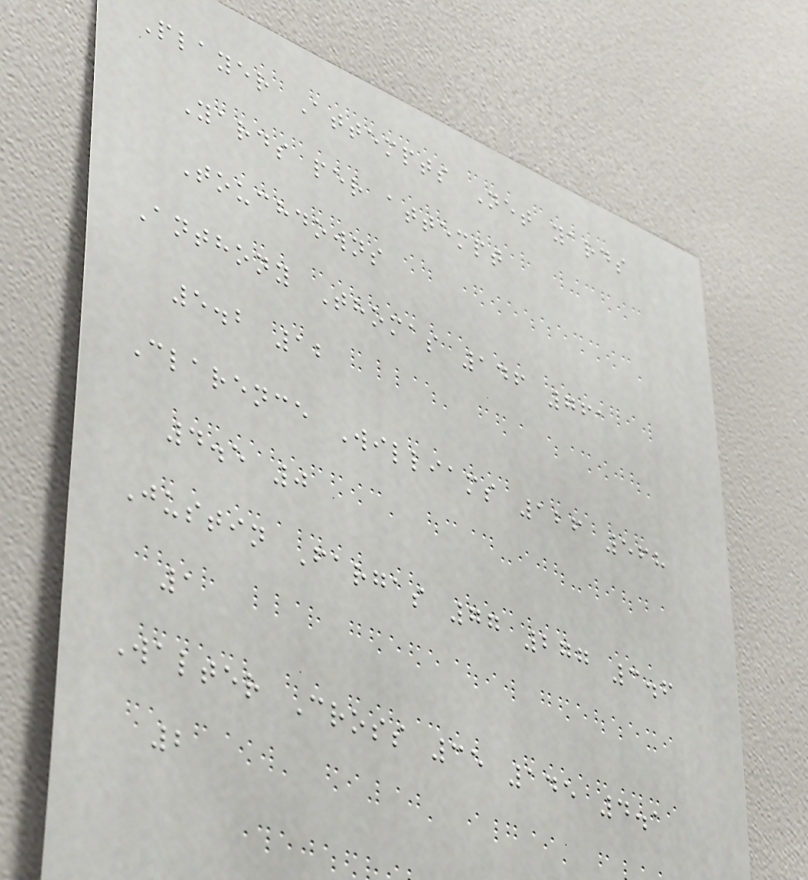Player Attempts Net yards
Yards per attempt
Touchdowns
Anthony Thomas 146 761
5.2 12
Clarence Williams 126 568
4.5 0
Justin Fargas 77 277 3.6
1
Walter Cross 35 145 4.1
2
